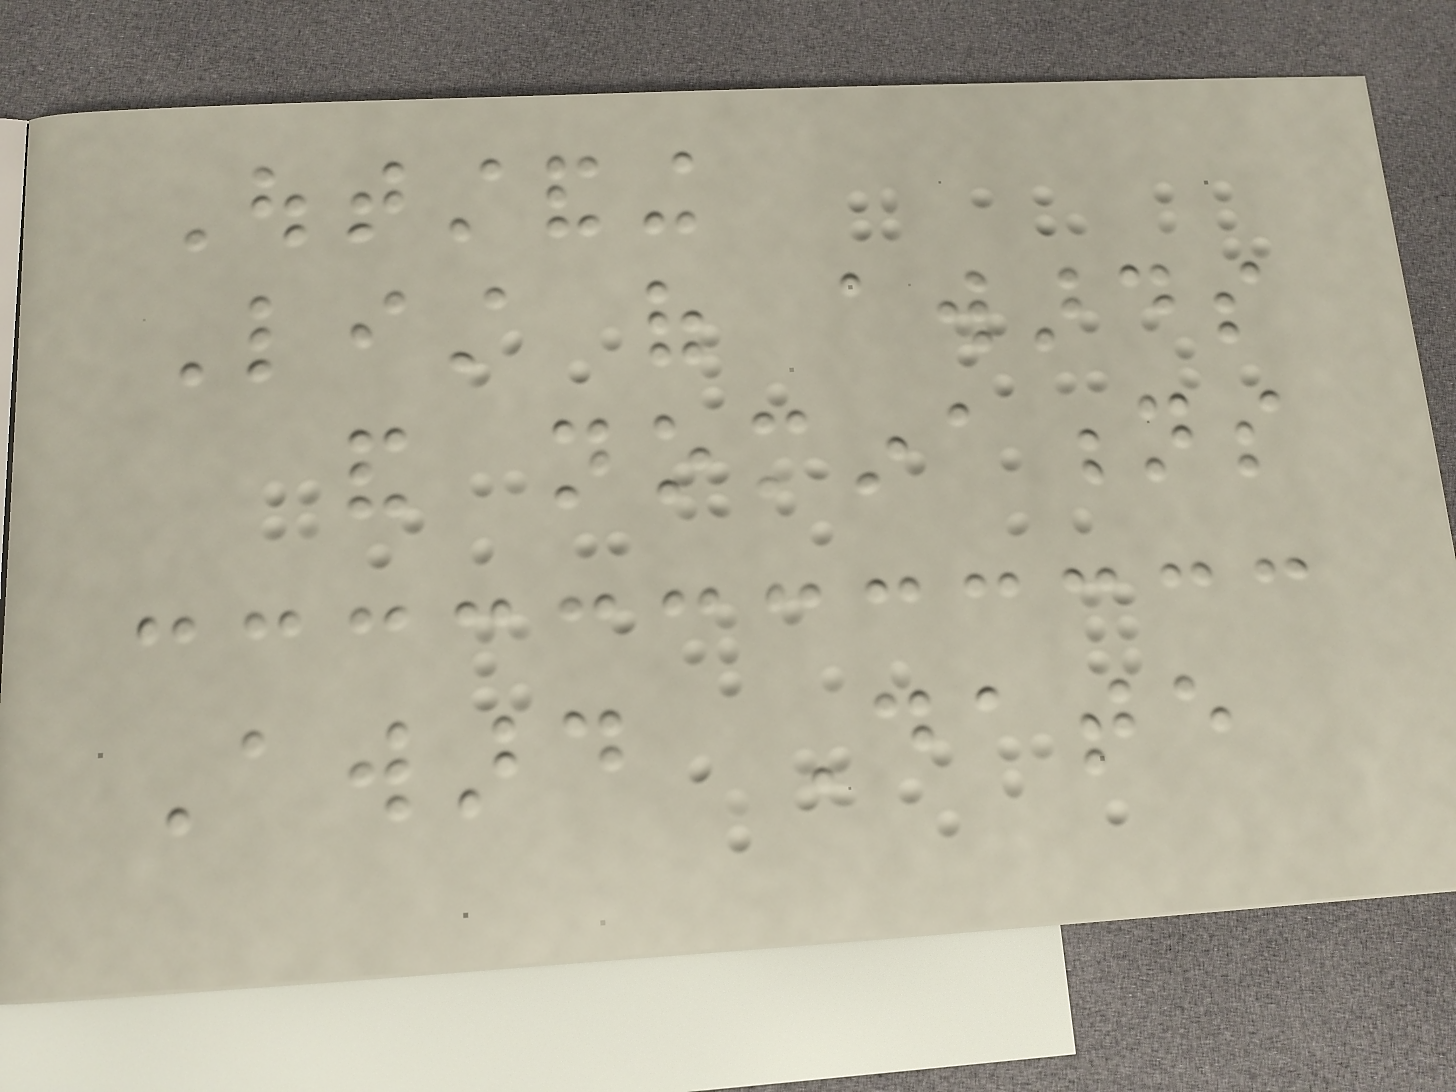Outstanding
List of awards
and nominations
Award Date
